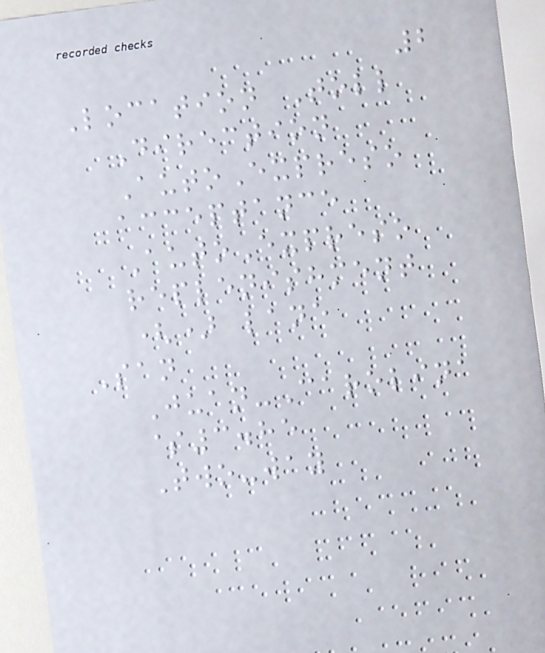2
Location Toll
Direction
AutoExpreso
acceptance
AutoExpreso
replenishment
() lane
San
Juan-Carolina
$3.85
Two-way
